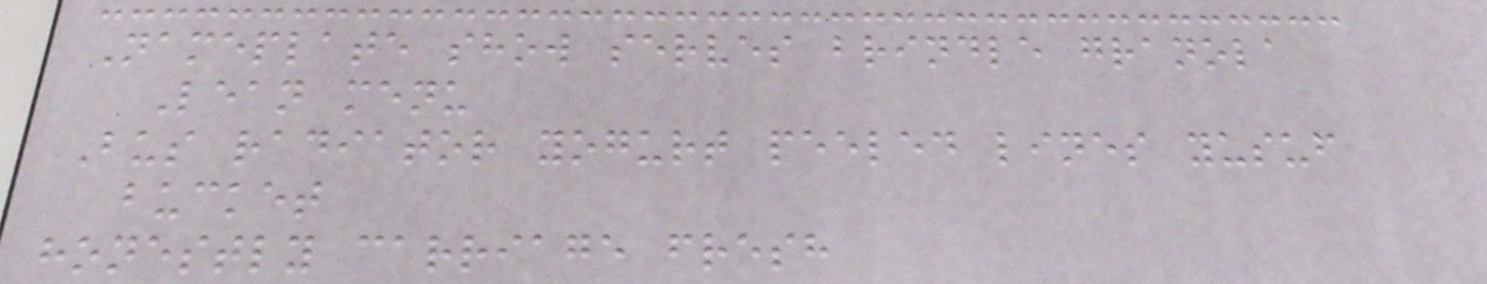Nameplate show serves brindle granola
Lean menu
Bus radiator yogurt peeled lines yusuf
bucket
honestly carriage fresh
